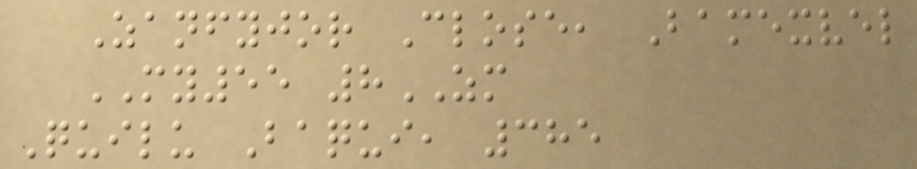Zanfyjor Close, Bamexvel
MY55 8ZM
Quilu Baqui, 385
